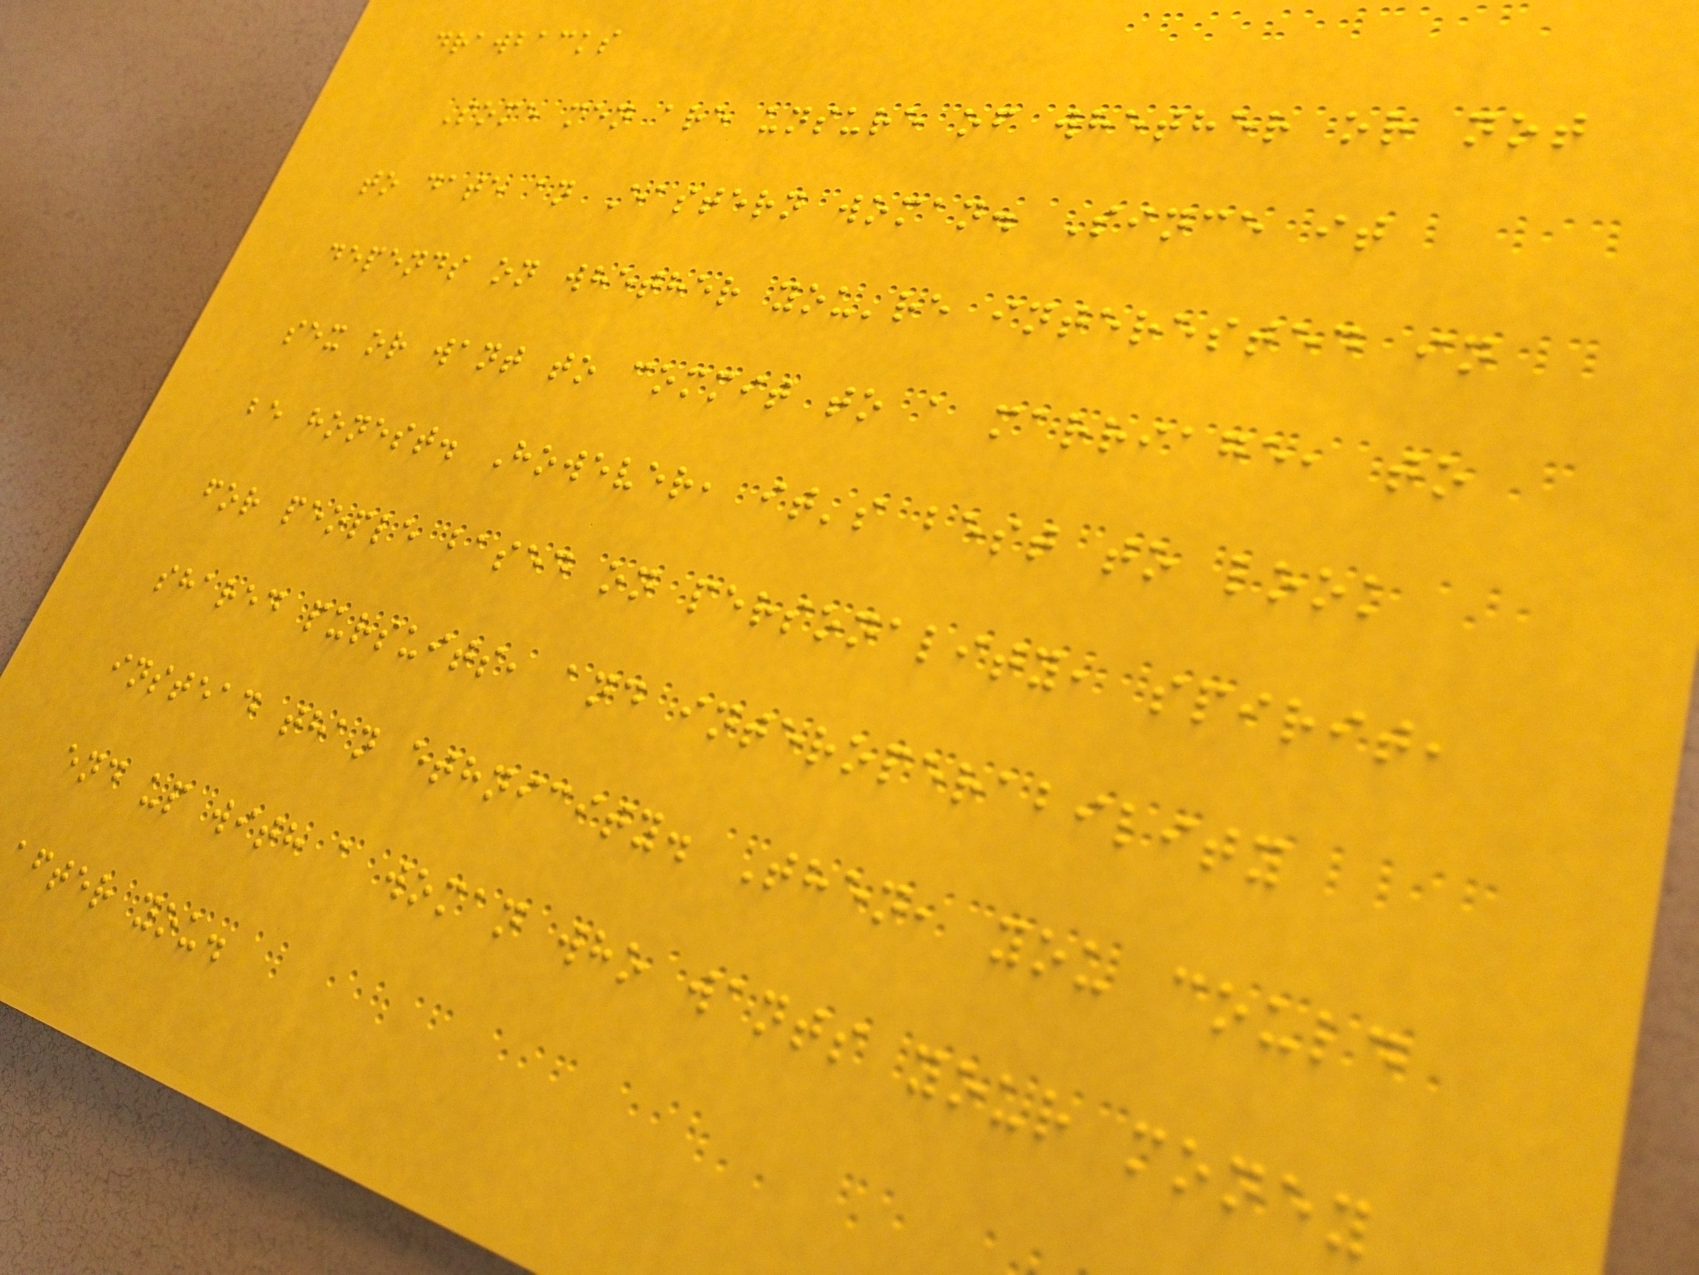drawbacks
Some men are unsure of whether or not
to date an Eastern woman. Since it
depends on whether you're interested in
sex or want to commit to a marriage, to
be honest. However, it's best to look
for people based on personality, spirit,
shared pursuits, and interoperability
instead than ethnicity. Then, you could
end up with a woman who wants your money
after you.
